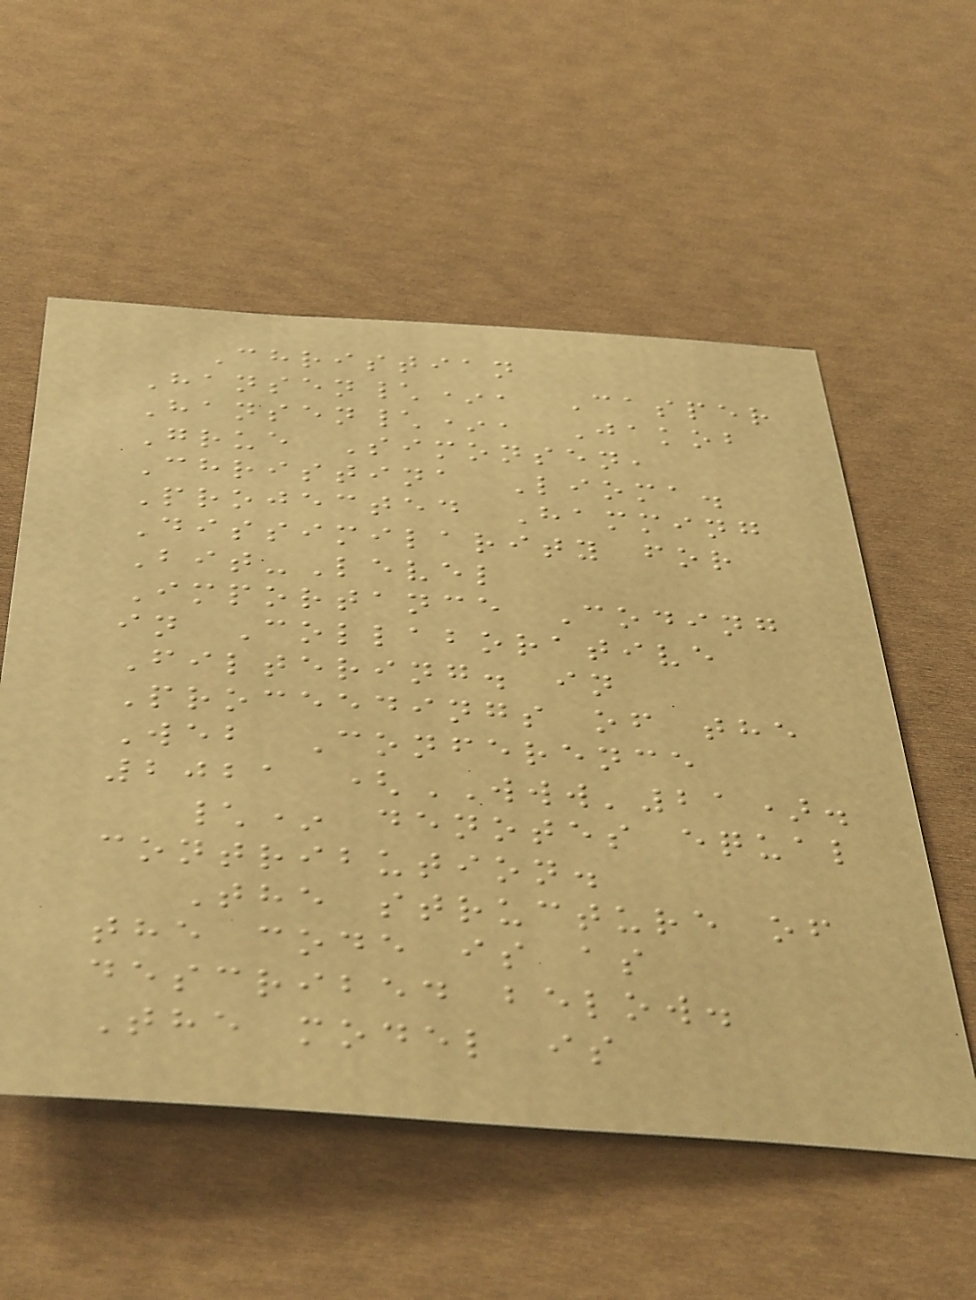Christian
Hansen\*, Casper
Hansen\*, Jakob
Grue Simonsen,
Christina Lioma.
Projected Hamming
Dissimilarity for
Bit-Level
Importance Coding
in Collaborative
Filtering. in
Proceedings of the
Web Conference
2021 (WWW'21).
\* denotes equal
contribution.
The structure of
the code is as
described below.
The model is
